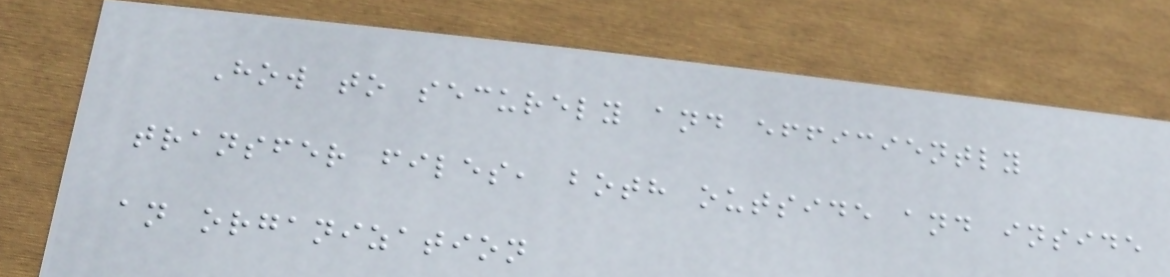How to securely and efficiently
transfer files, both outside and inside
an organization
